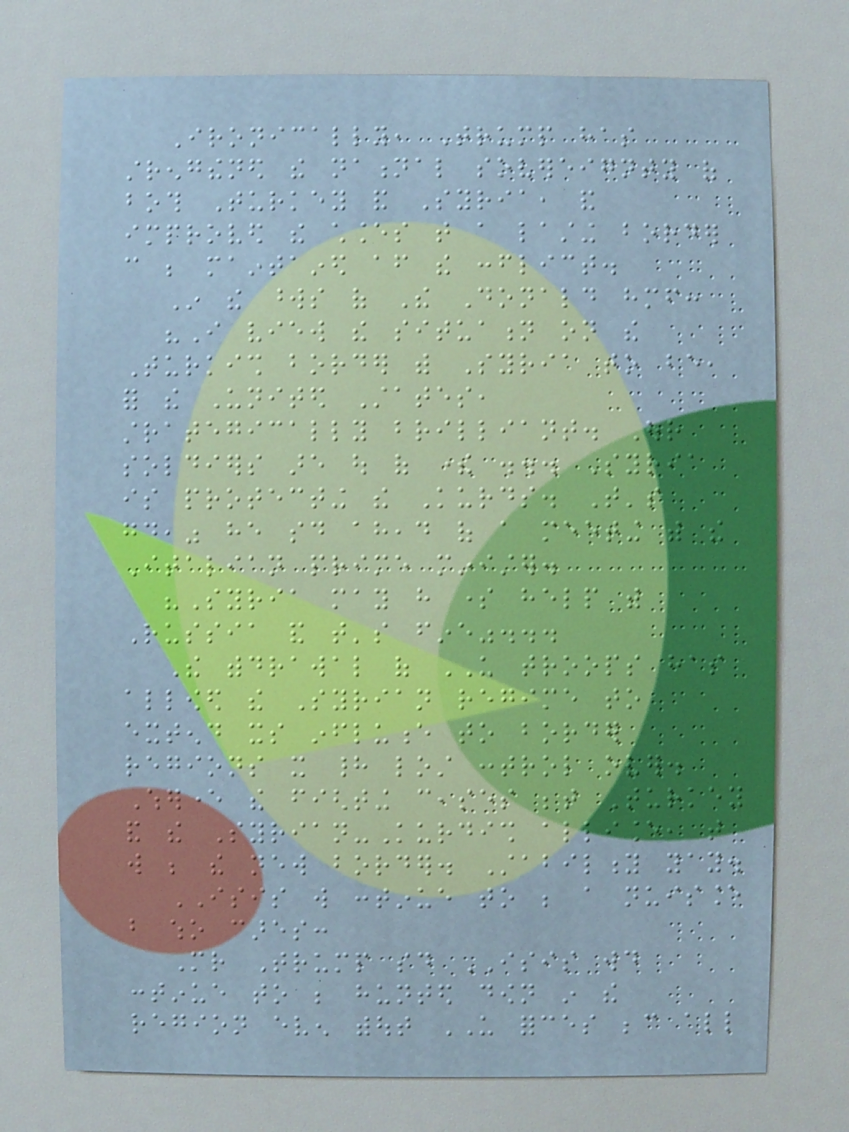Ironically, Trump has
strengthened the national sovereignty of
both Turkey and Syria, and
improved the chances that a lasting border
can be maintained after the conflict.
In the words of The Donald himself:
"I view the situation on the
Turkish border with Syria to be,
for the United States,
strategically brilliant. Our
soldiers are out of there ... Syria
is protecting the Kurds. That's
good," he said ahead of a meeting with the
Italian prime minister.
"Syria may have some help with
Russia and that's fine"...
The withdrawal of US troops has
allowed the Syrian regime to
extend its influence to border
regions it had lost control over.
Wherever the fighting ceases between Turkey
and the Syrian-Kurdish alliance, that
will be the new border. Stability yay.
ISIS will continue to be a nuisance
but who cares:
Mr Trump said ISIS would
continue to be hunted down in the
region even without US forces because all
